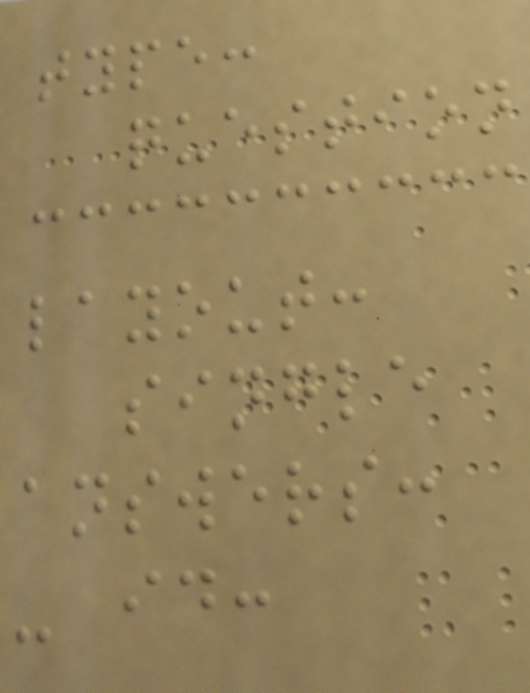type:
question
layout:
single
answers:
- id:
